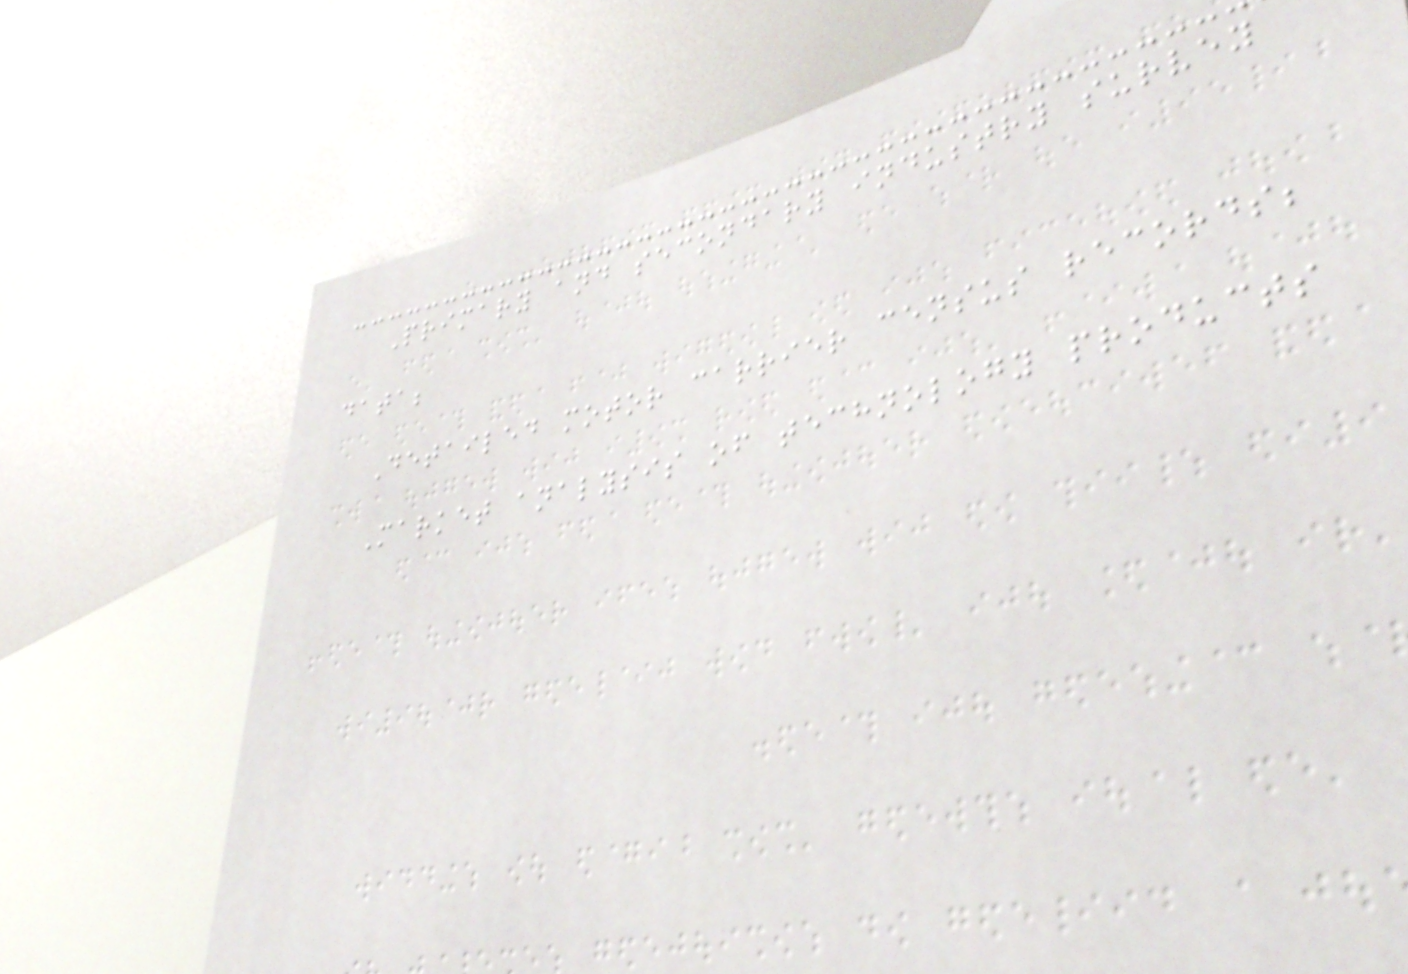Primary and secondary industry survey
data;
Detailed motor carrier census records;
Market analysis of technology products
